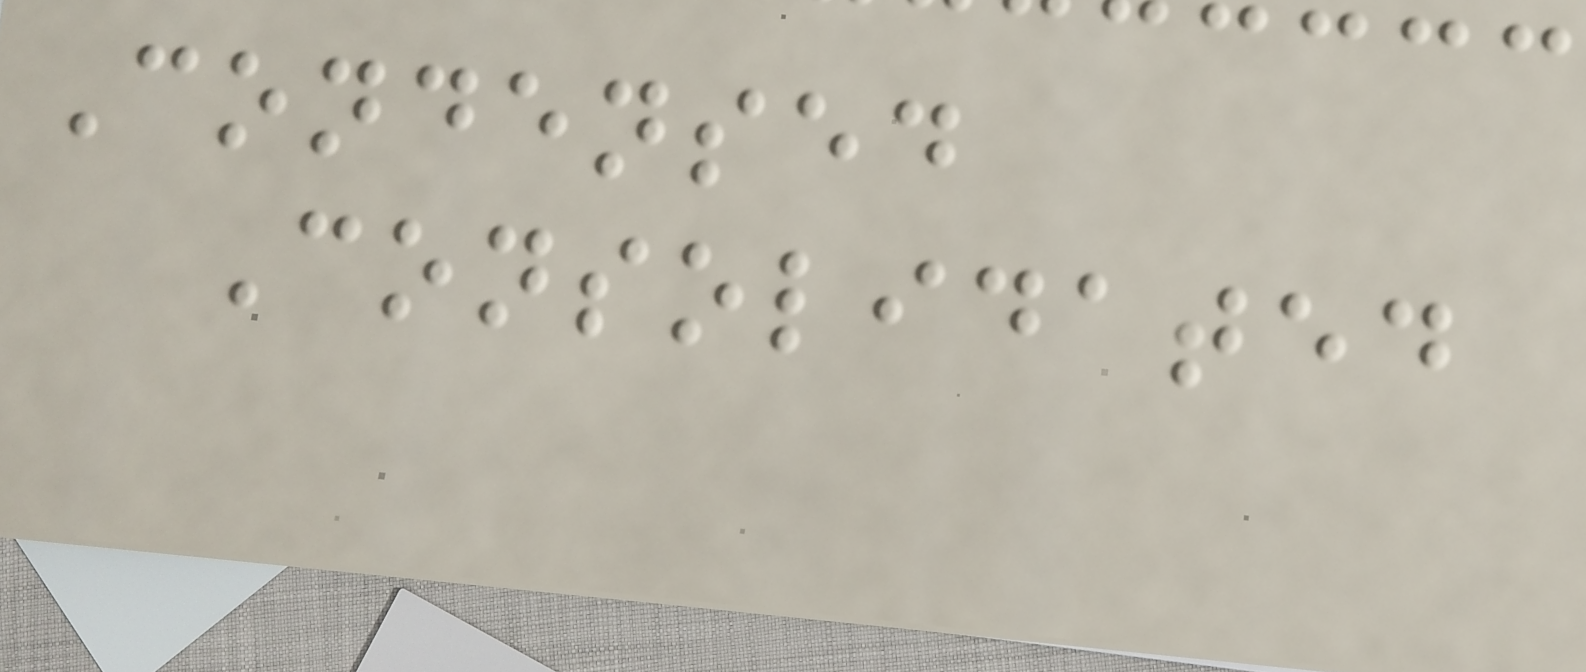Condensed
Consolidated
